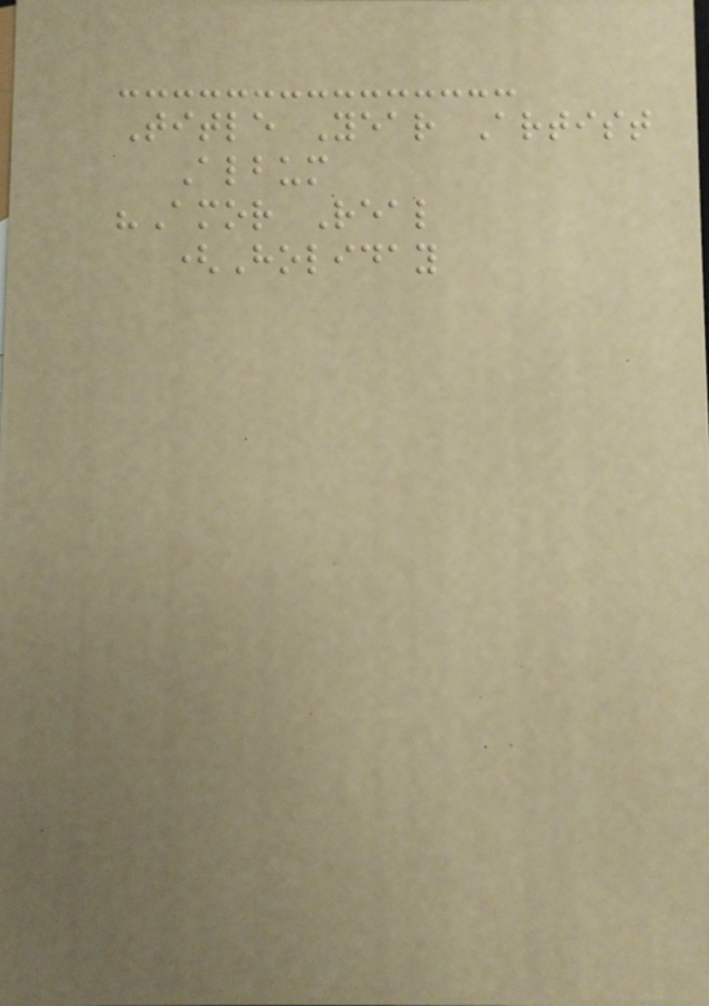Title Year Artist
Album
"Amor Real
(Holiday
